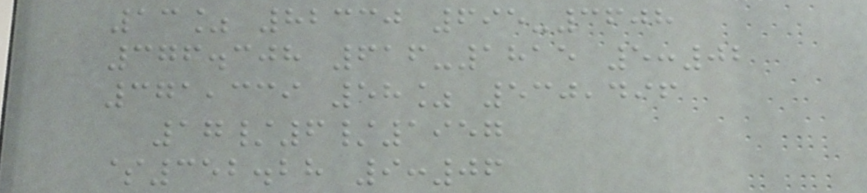13% 82330 695-3608
376.308 616-1815 5:02
371,339 58% 530,496
17/6/1957
$352.28 9:06
